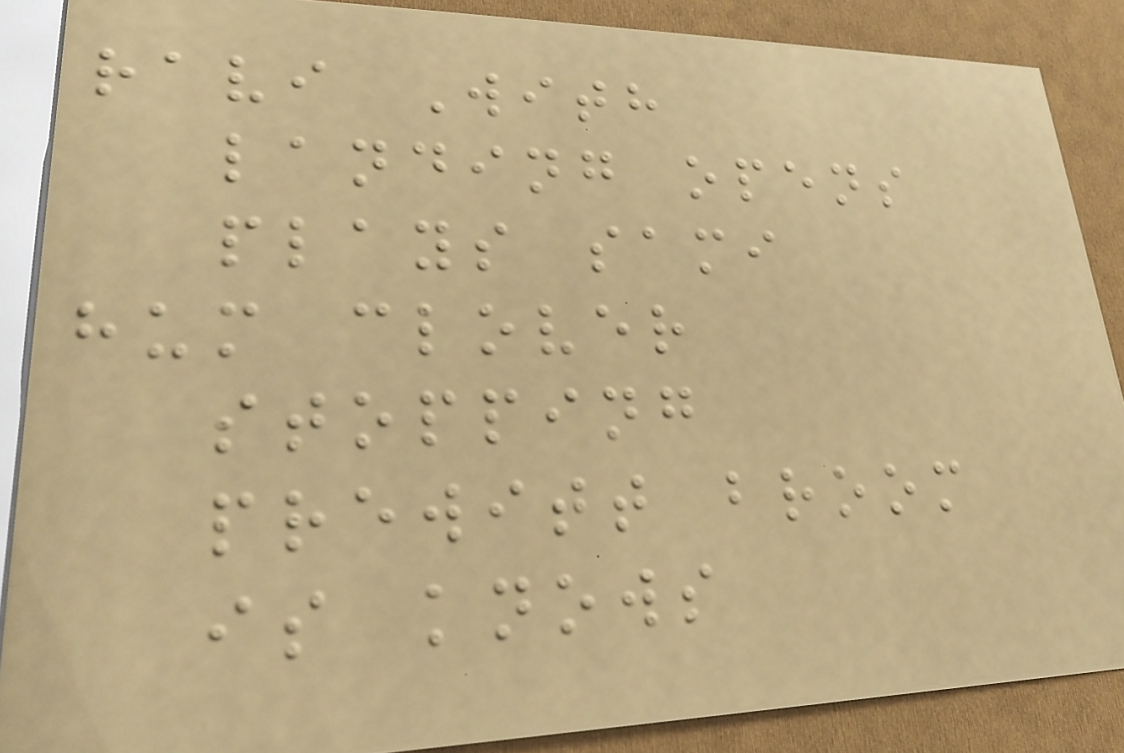ravi With
landing opens
plays sami
hum clover
stopping
prewitt broom
is knows
